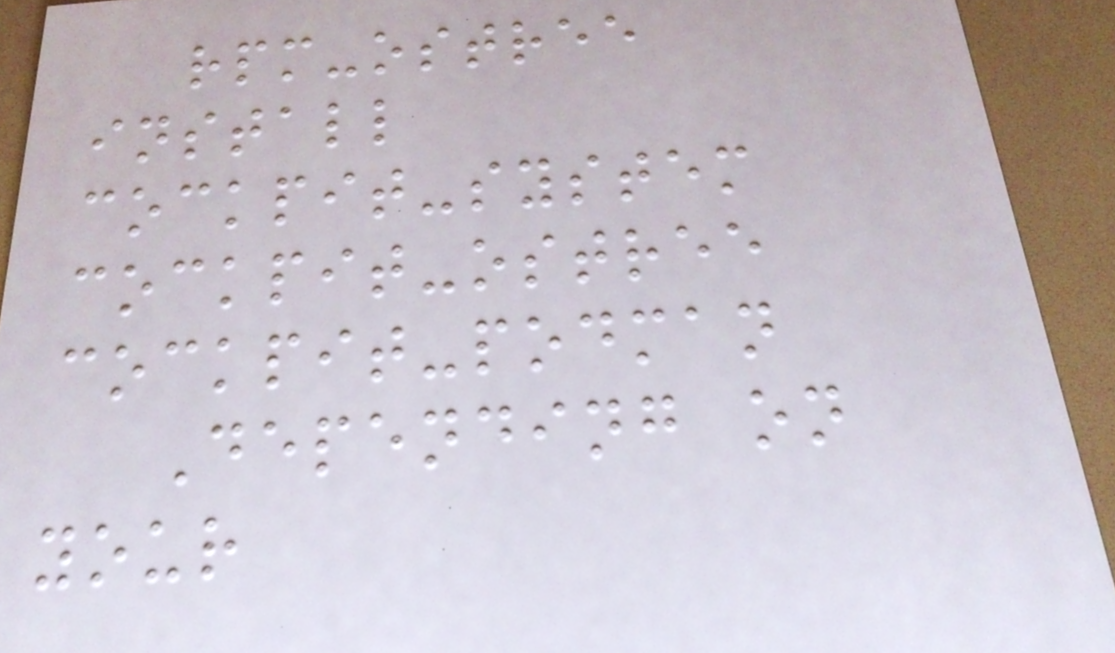rpm-ostree
install
cockpit-system
cockpit-ostree
cockpit-podman
Depending on
your
